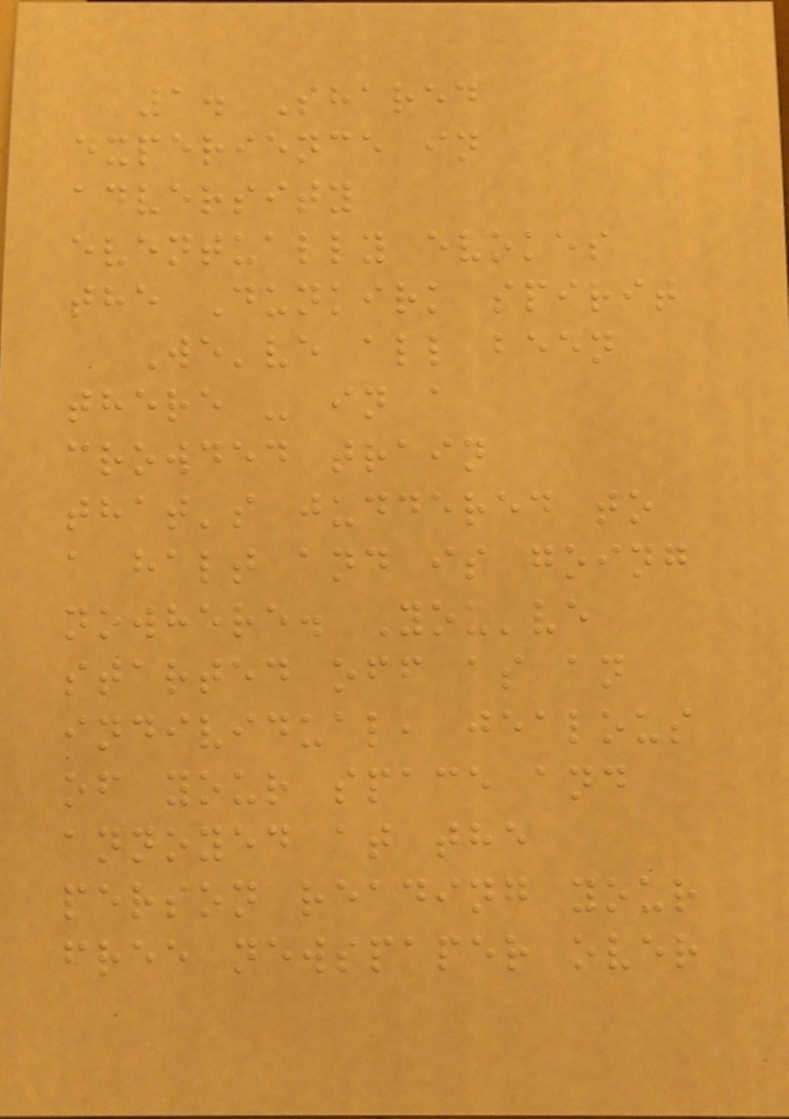1. Shared
experience in
adversity
eventually evokes
the Dunkirk spirit
We've all been
there - in a
crowded train
that's juddered to
a halt and is going
nowhere. You've
started off as an
individual, jealous
of your space and
annoyed at the
person reading your
free newspaper over
